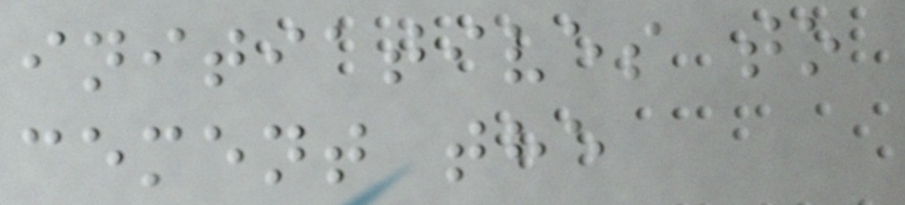initiatives to
cement the
